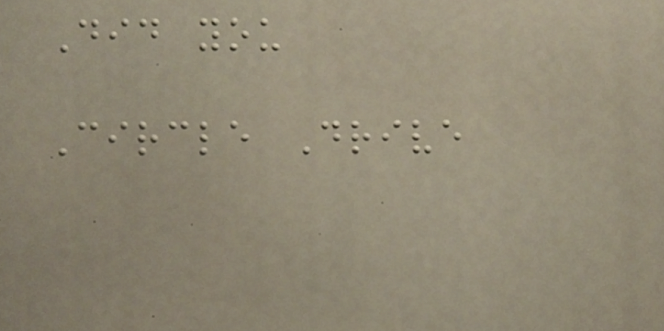Did you
Circle Drive
